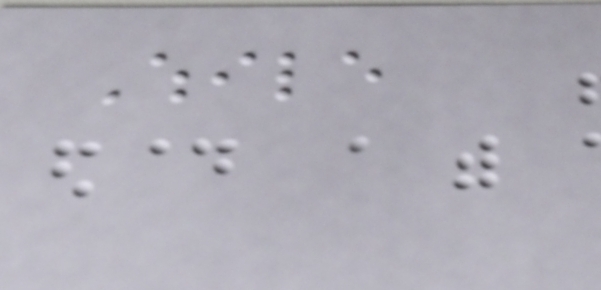While
